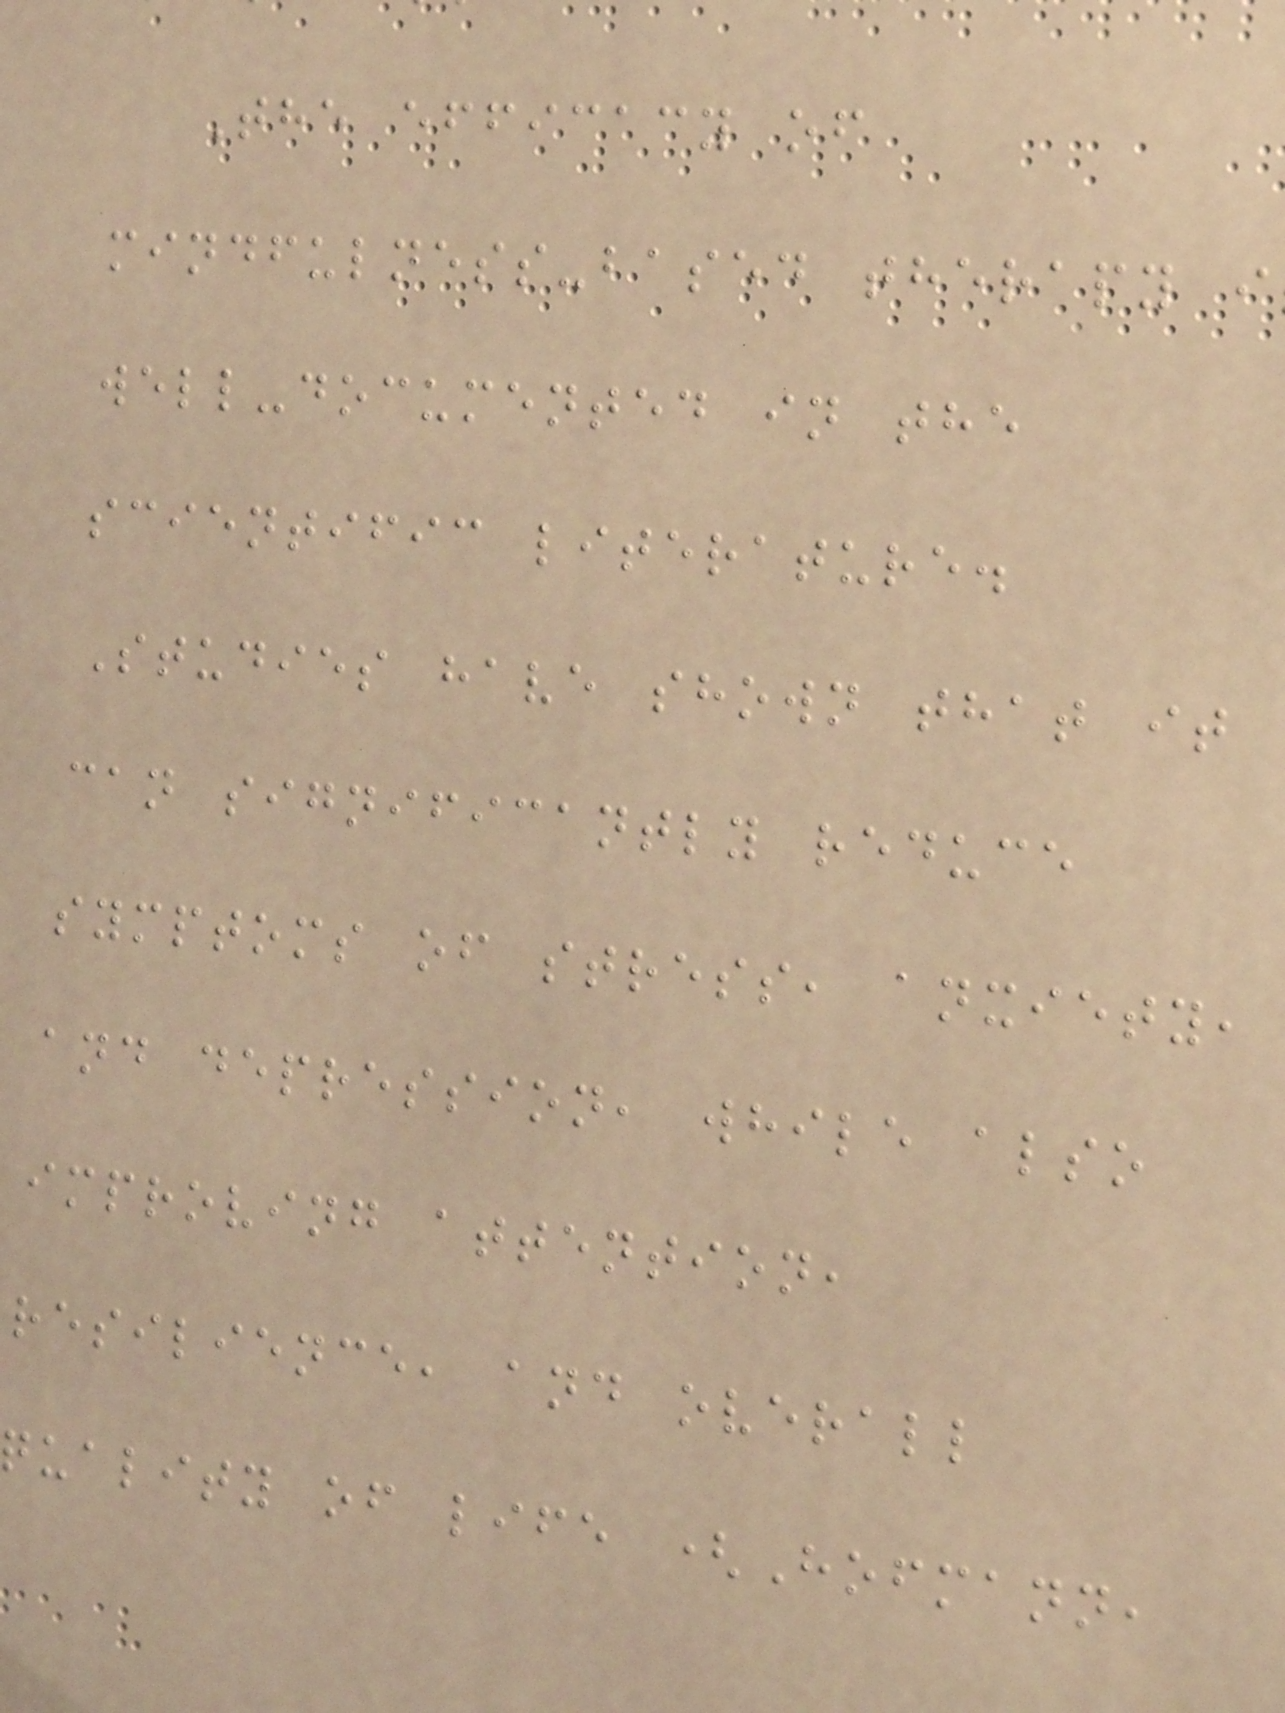The efficacy of
mindfulness-based therapy i
well-documented in the
scientific literature.
Studies have shown that it
can significantly reduce
symptoms of stress, anxiety,
and depression, while also
improving attention,
resilience, and overall
quality of life (Hofmann,
